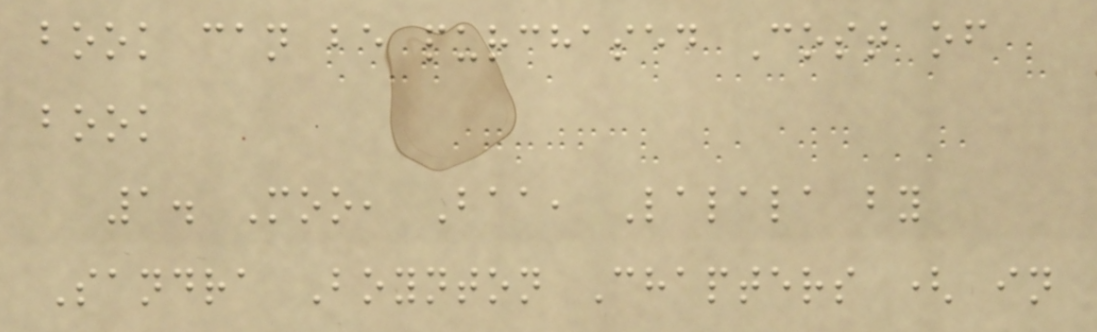book can be purchased Cost of
book
1. Moo, Baa, Lalala by
Sandra Boynton Chapters ( in
